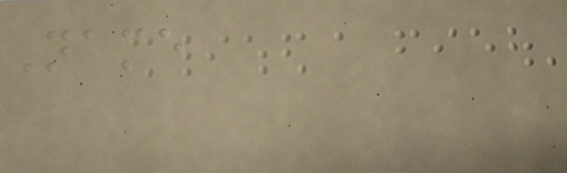Name
